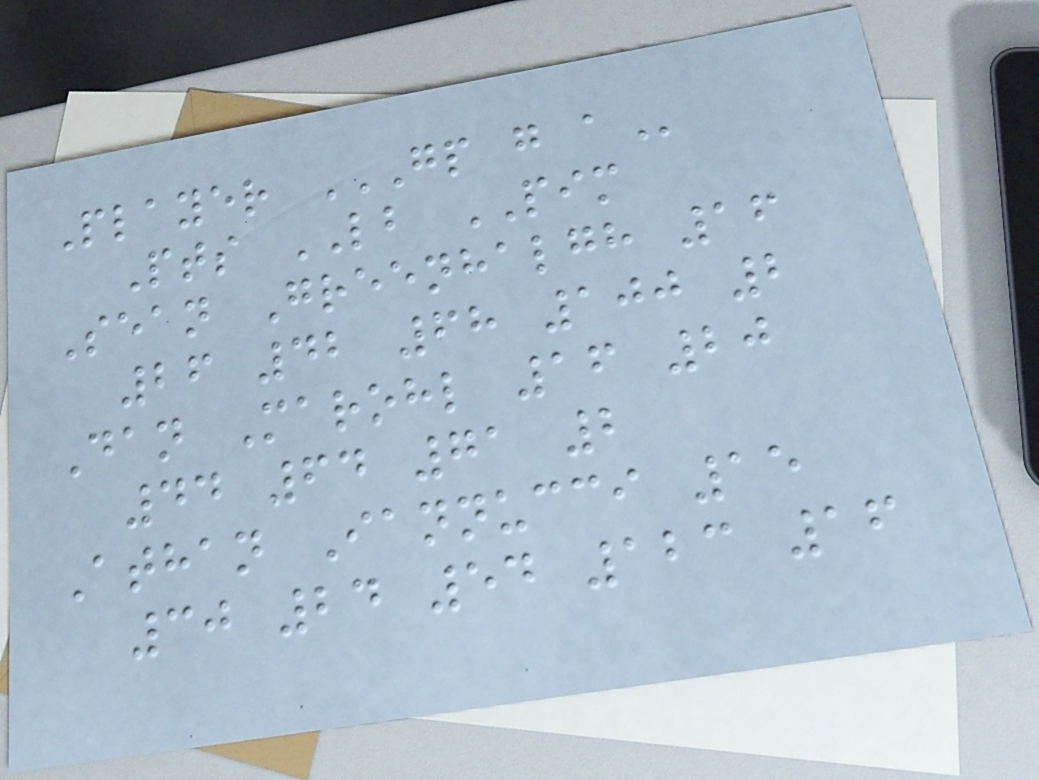Player GP G A
Pts LB PIM
Sean Greenhalgh 16
26 42 68 100 2
Dan Marohl 16 20
44 64 71 2
Athan Iannucci 15
30 24 54 123 16
